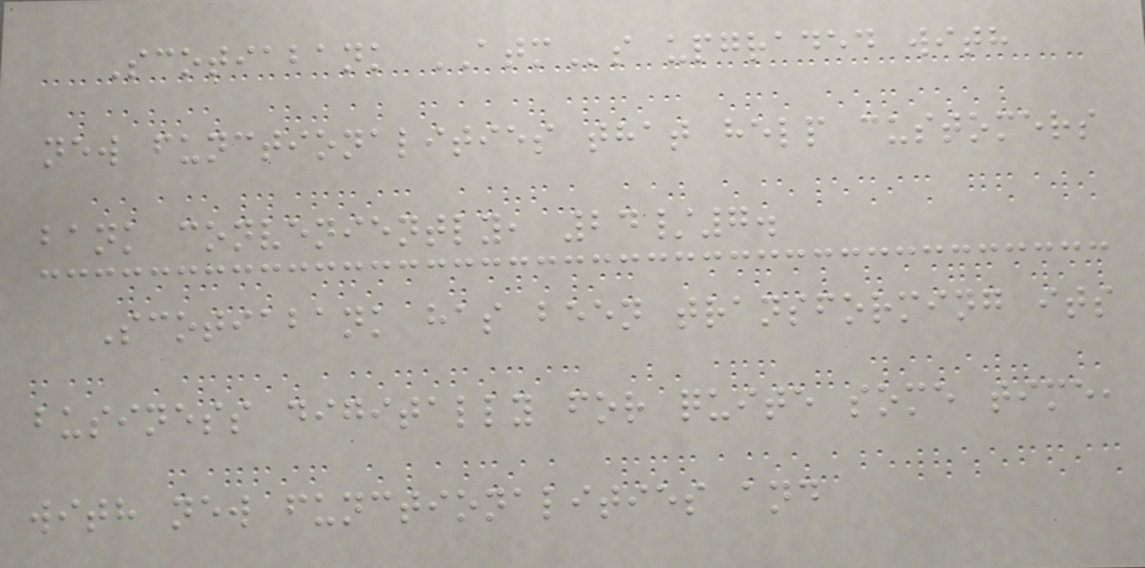Scotiabank ATMs upgraded with
new functionalities that help customers
bank conveniently, 24/7.
Scotiabank has been transforming its
business digitally for quite some time,
with new functionalities and
